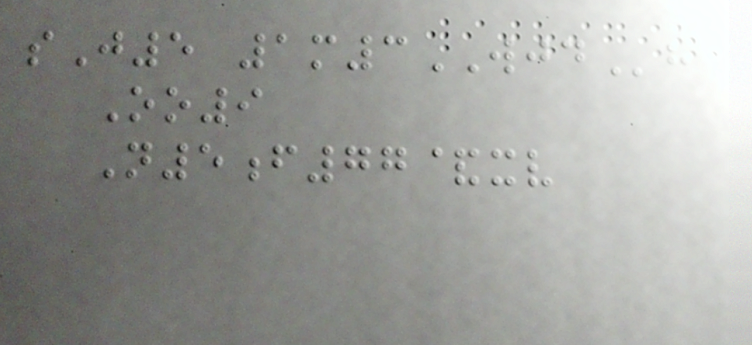sJ5 1m3WJDh
Oo9
N5f77&xv
